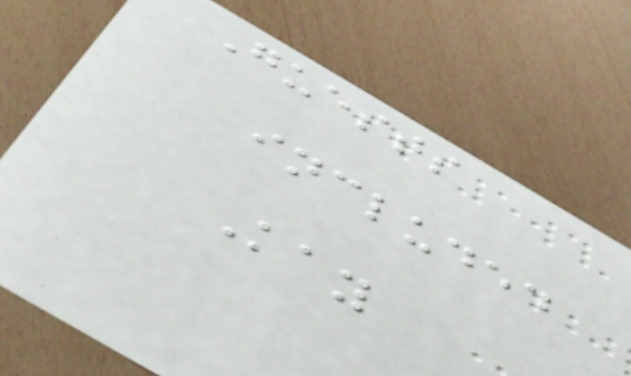Guests
included
Kay
